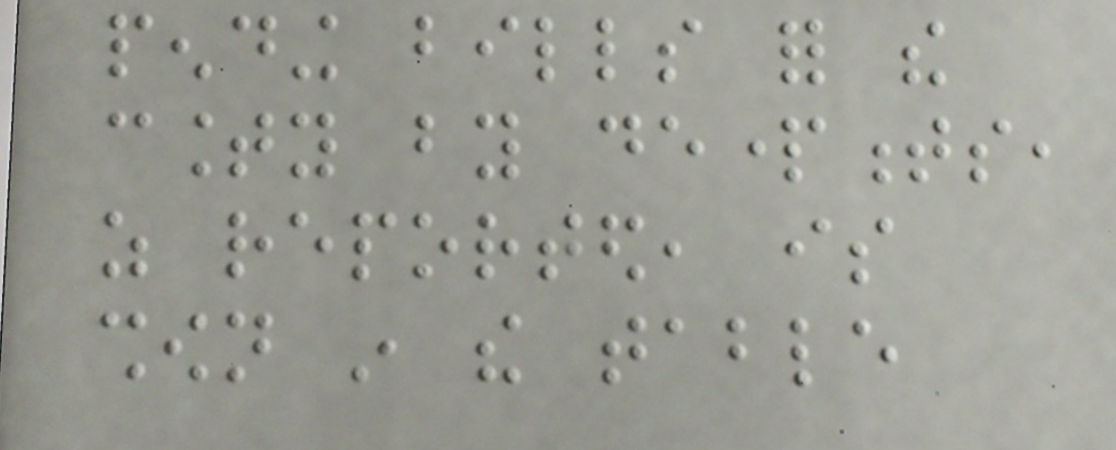pending bills for the
county by departments,
as reported, is
shown in the table
